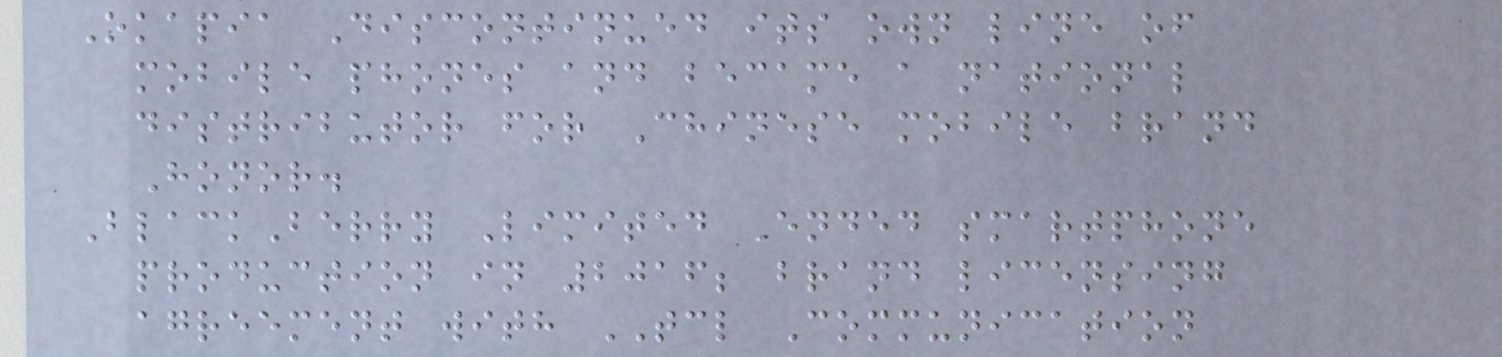Okapia Discontinued its own line of
mobile phones and became a national
distributor for Chinese mobile brand
Honor.
BlackBerry Limited Ended smartphone
production in 2016; brand licensing
agreement with TCL Communication
